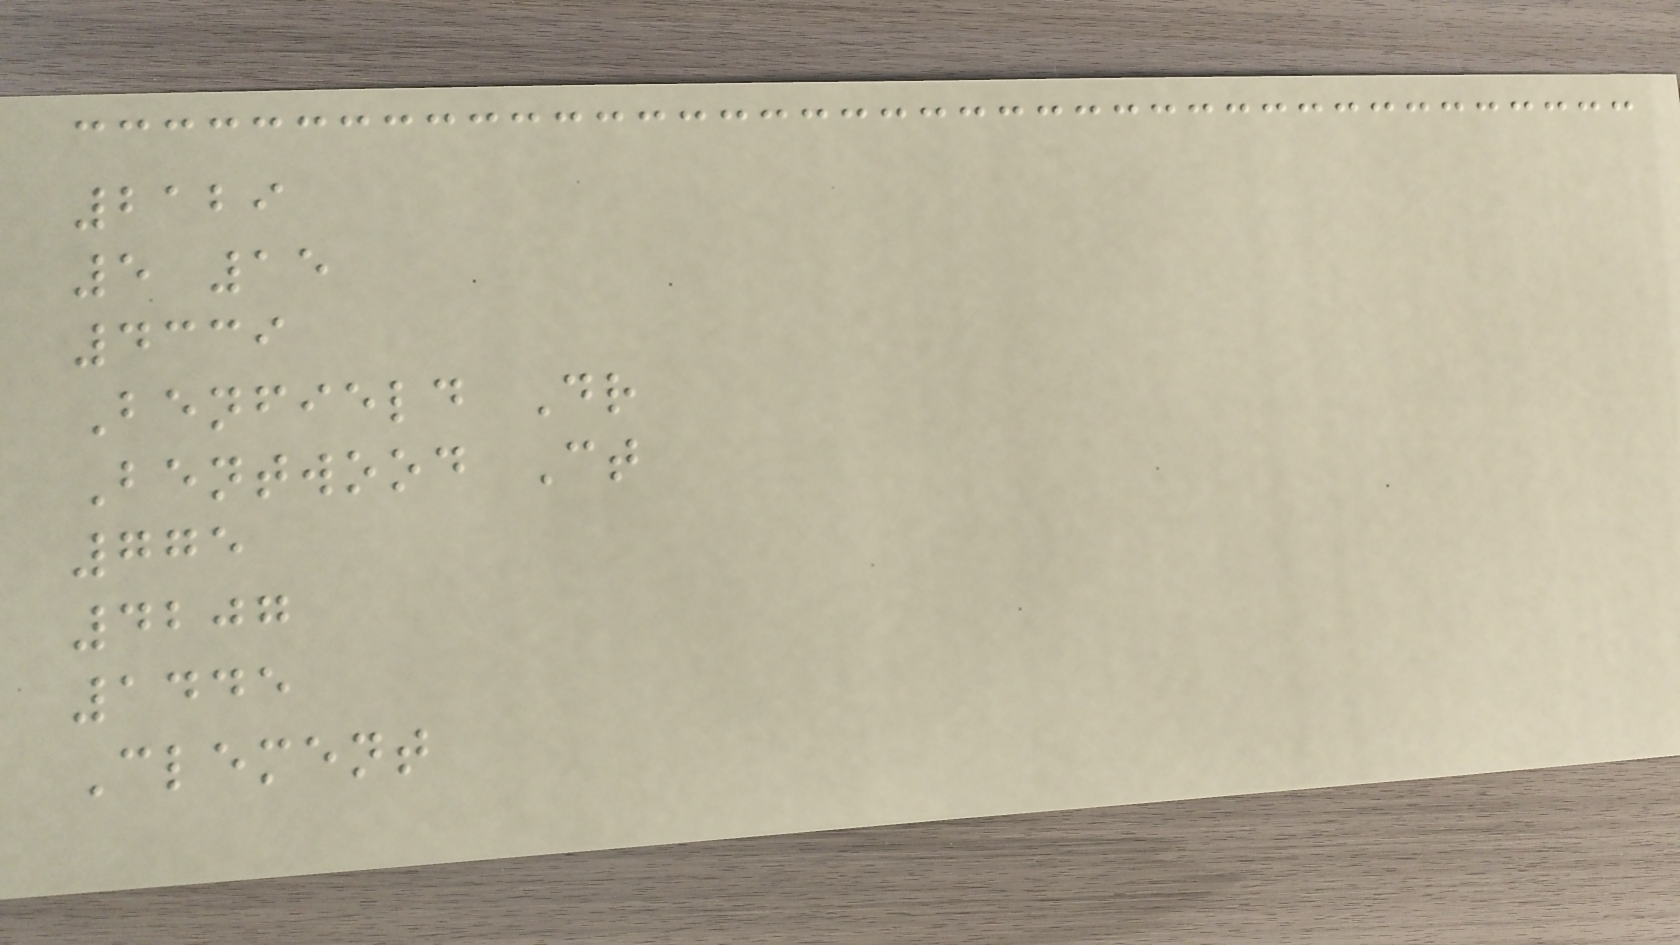2129
5 15
4339
Benfield Dr
Bentwood Ct
775
4207
1445
Clement
